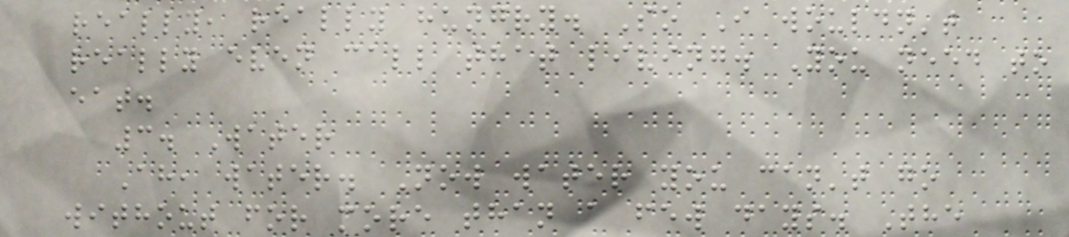really, really hungry. So I wouldn't
really even call that living. You need to
eat.
3. Water
Ah, water. Now water you can't go
without for more than a few days. The
